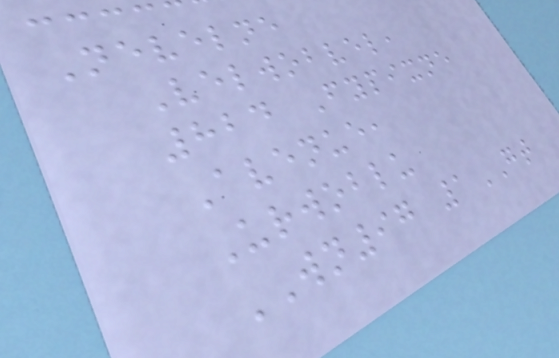Nevelne
Velwobvel,
824 Fypixne
Avenue,
Urwoblu
WN97 1GT
